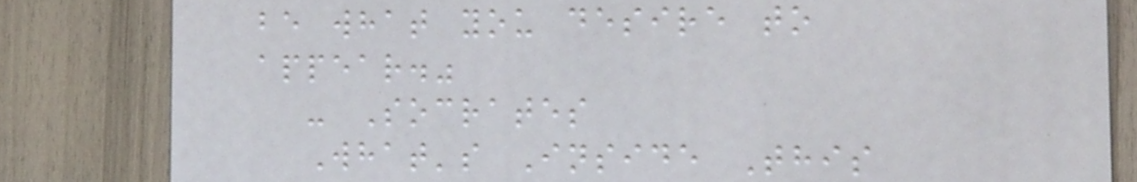be what you desire to
appear."
- Socrates
What's Inside This
